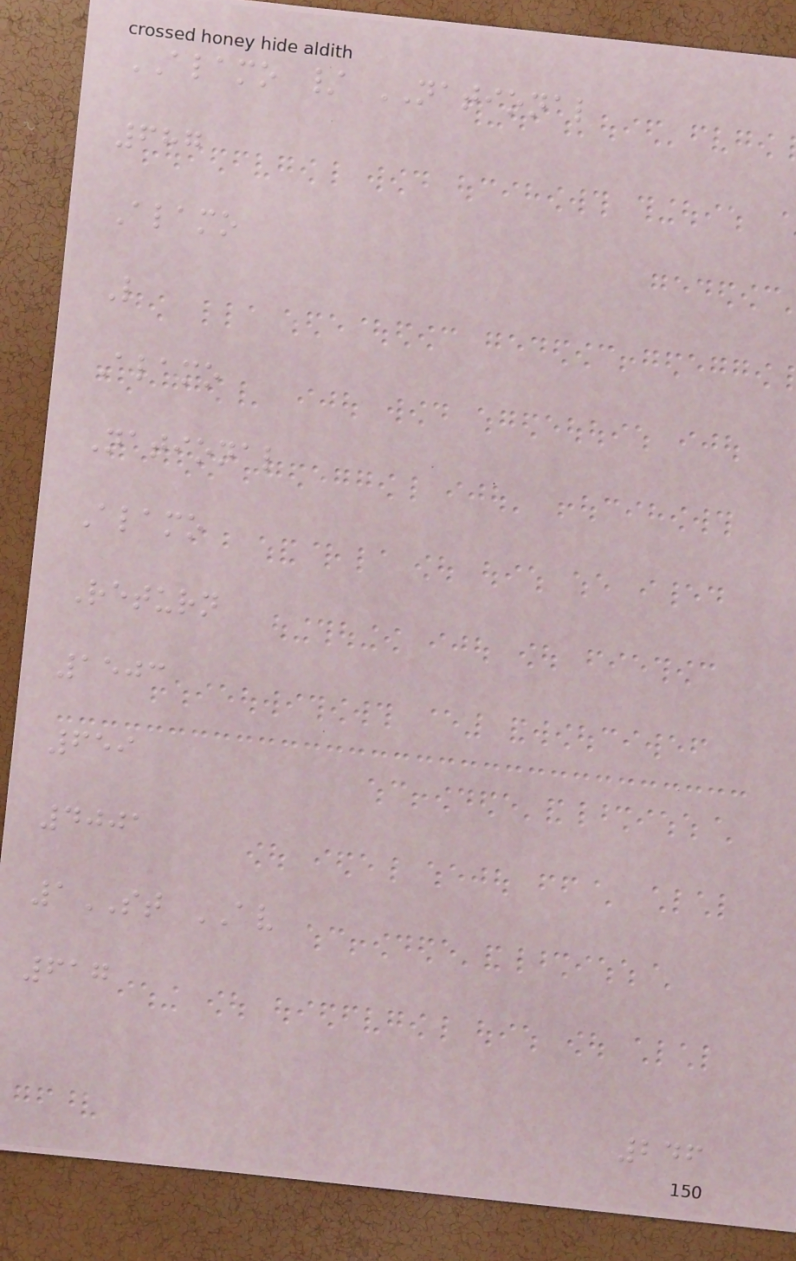ALAMO / NATIONAL
687
Alamo
L
Alamo
National
Alamo
Return
1503
659
4001
1ST AV
617
246
